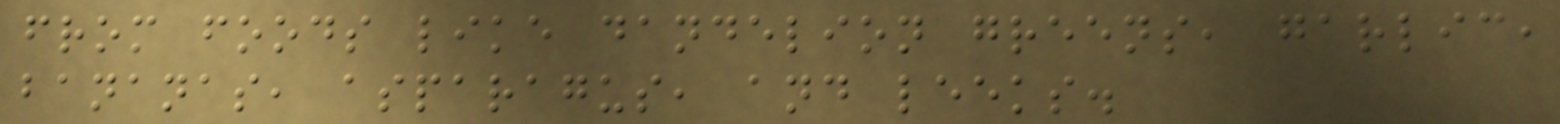from foods like dandelion greens, garlic,
bananas, asparagus, and leeks.
